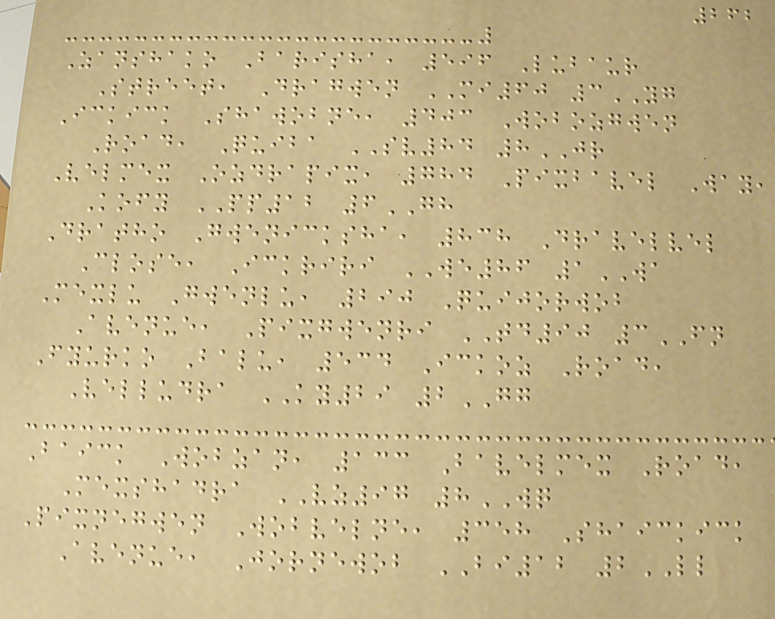262
Zanshako Barisha, 596 Lubaur
Street, Dragwen MI60 3YG
Ickick Shawobne, 403 Wobozgwen
Road, Quiba SV84 8JR
Velmex Ozdrapix, 784 Pixbavel Way,
Kofy PP12 6GH
Dratho Gwenicksha, 838 Dravelvel
Close, Ickriri WE86 1WA
Mexlu Gwenlu, 290 Quijorwob
Avenue, Pixgwenri TD90 3FN
Fyurko Balu, 534 Ickoz Road,
Velludra KY29 2GG
Baick Wobzan, 133 Bavelmex Road,
Mexshadra VZ97 8WQ
Pixnegwen Wobvelne, 358 Shaickick
Avenue, Jornewob BI12 2LL
